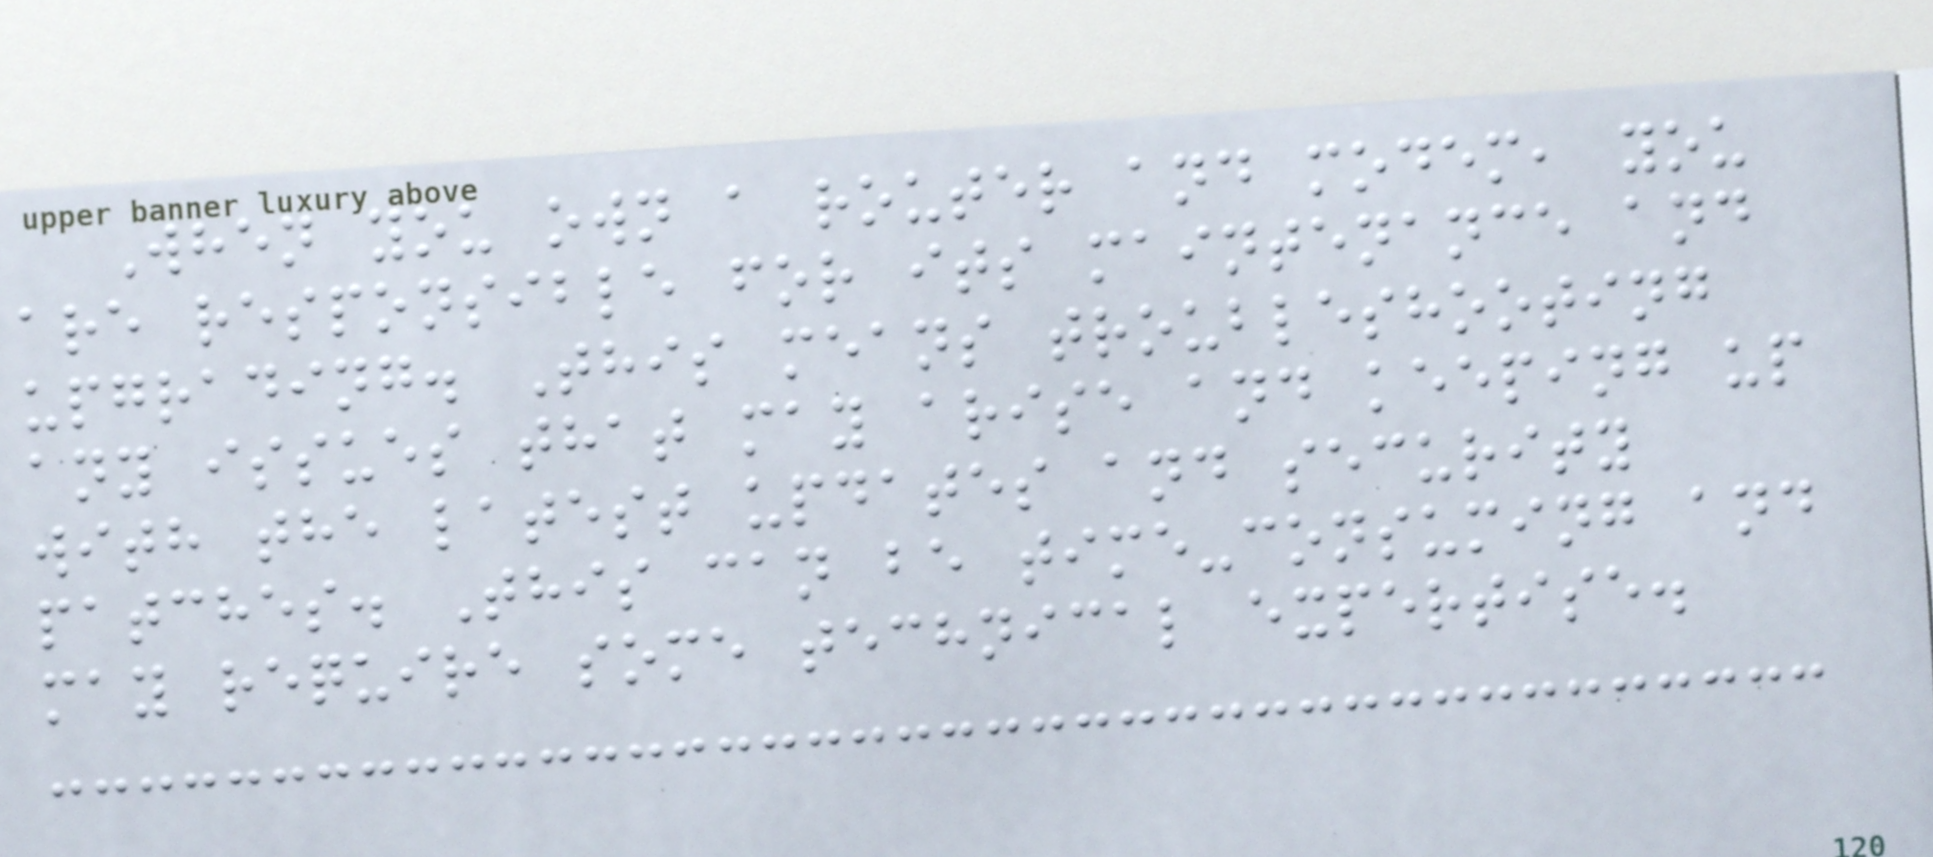When you own a router and modem, you
are responsible for its maintenance and
upgrading. This means troubleshooting
any issues that may arise and keeping up
with the latest updates and security
patches. This can be time-consuming and
may require some technical expertise.
